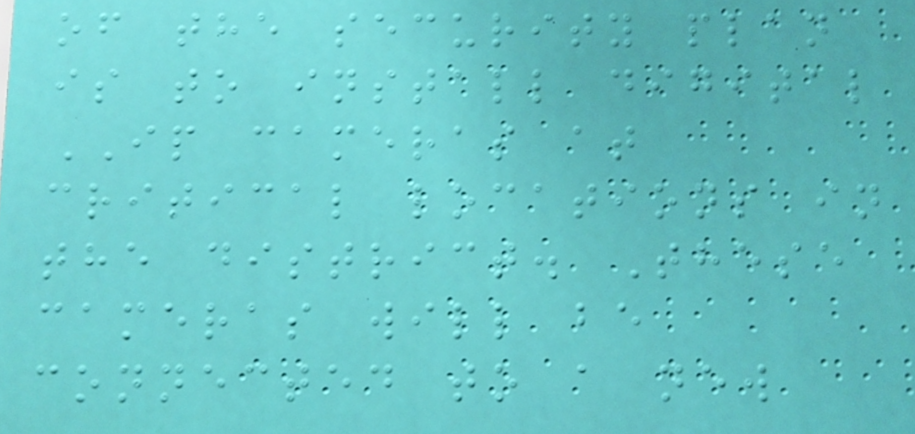of the security plan
is to install digital
IP cameras at
critical locations in
the district. These
cameras will be
connected to a new
